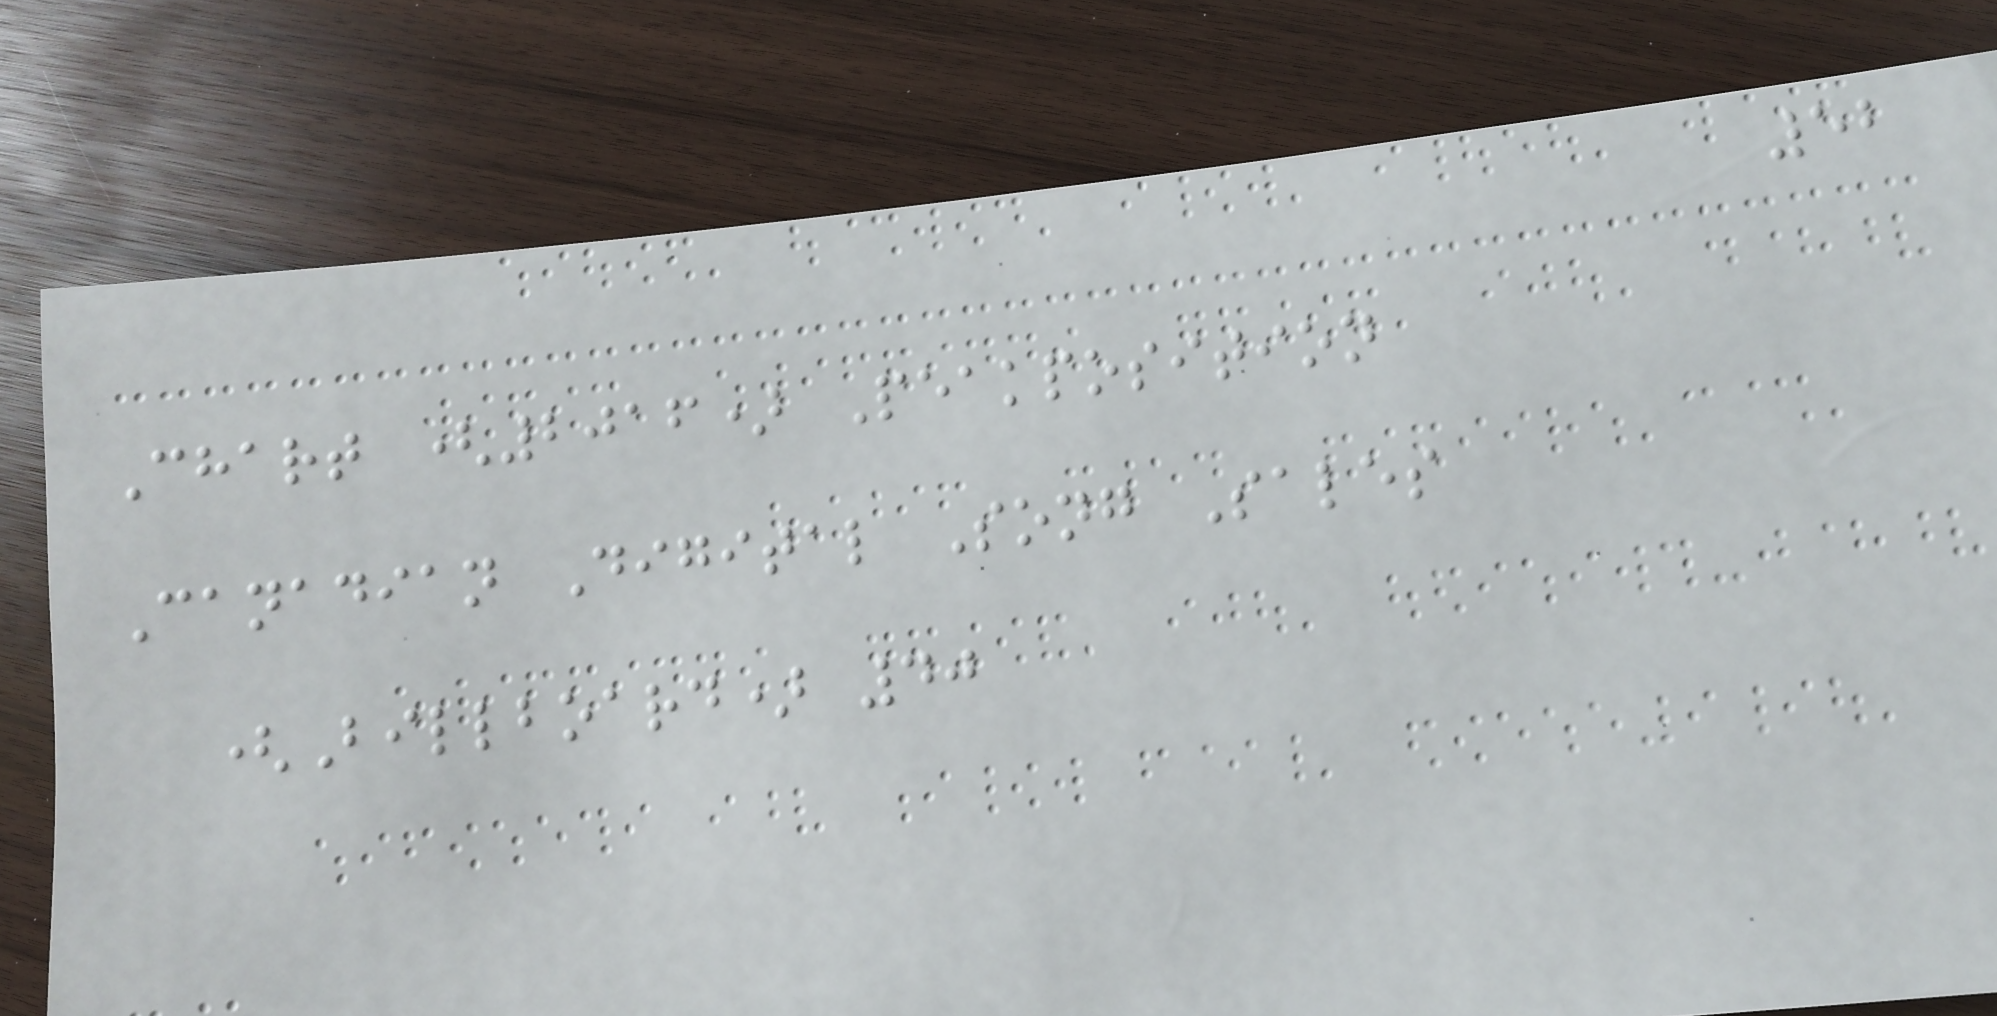52
Chart (2016) Peakposition
Canadian Digital Song Sales
(Billboard) 40
